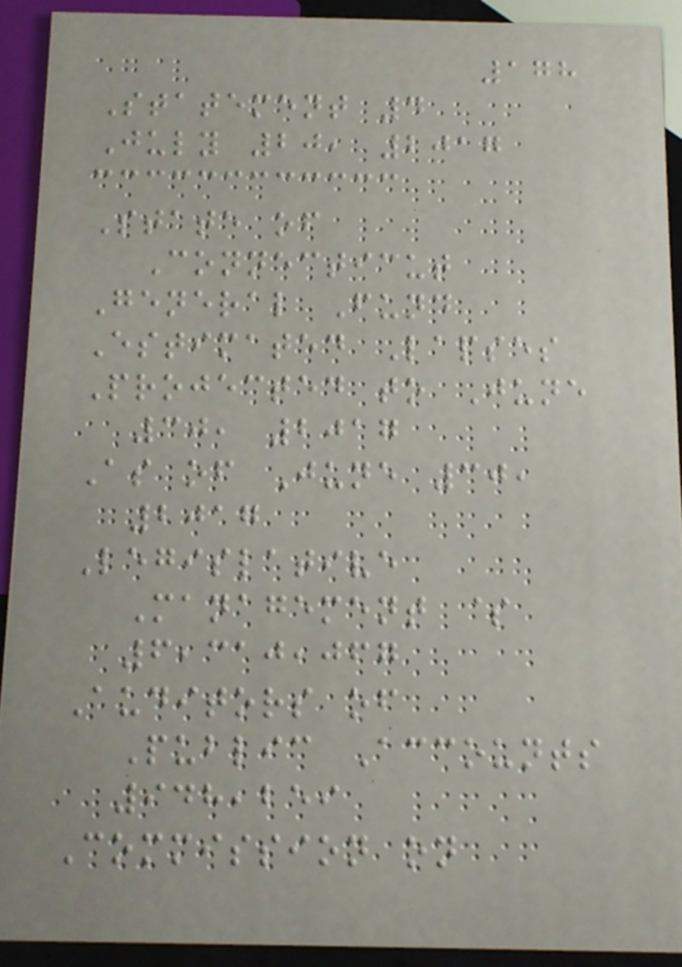178
Statement 4
July 20, 2017
State of
Connecticut
General Fund
Estimated Lapses
Projected to June
30, 2017
As of June 30,
2017
Legislative
Management $
6,310,067
Auditors of
Public Accounts
948,259
Commission on
